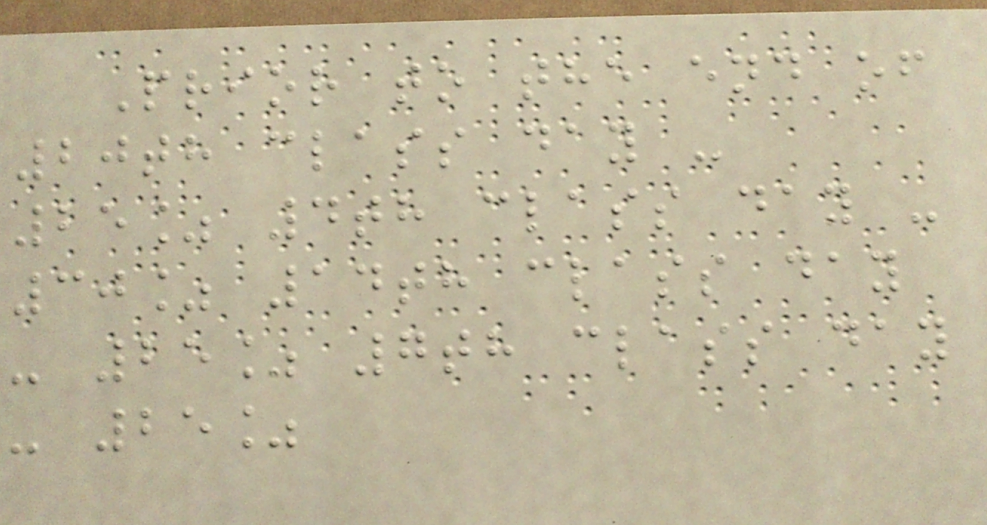Prior to the end of
20th class day -
25% 4th class day -
30% 14th class day
- 25% 7th class day
- 25%
